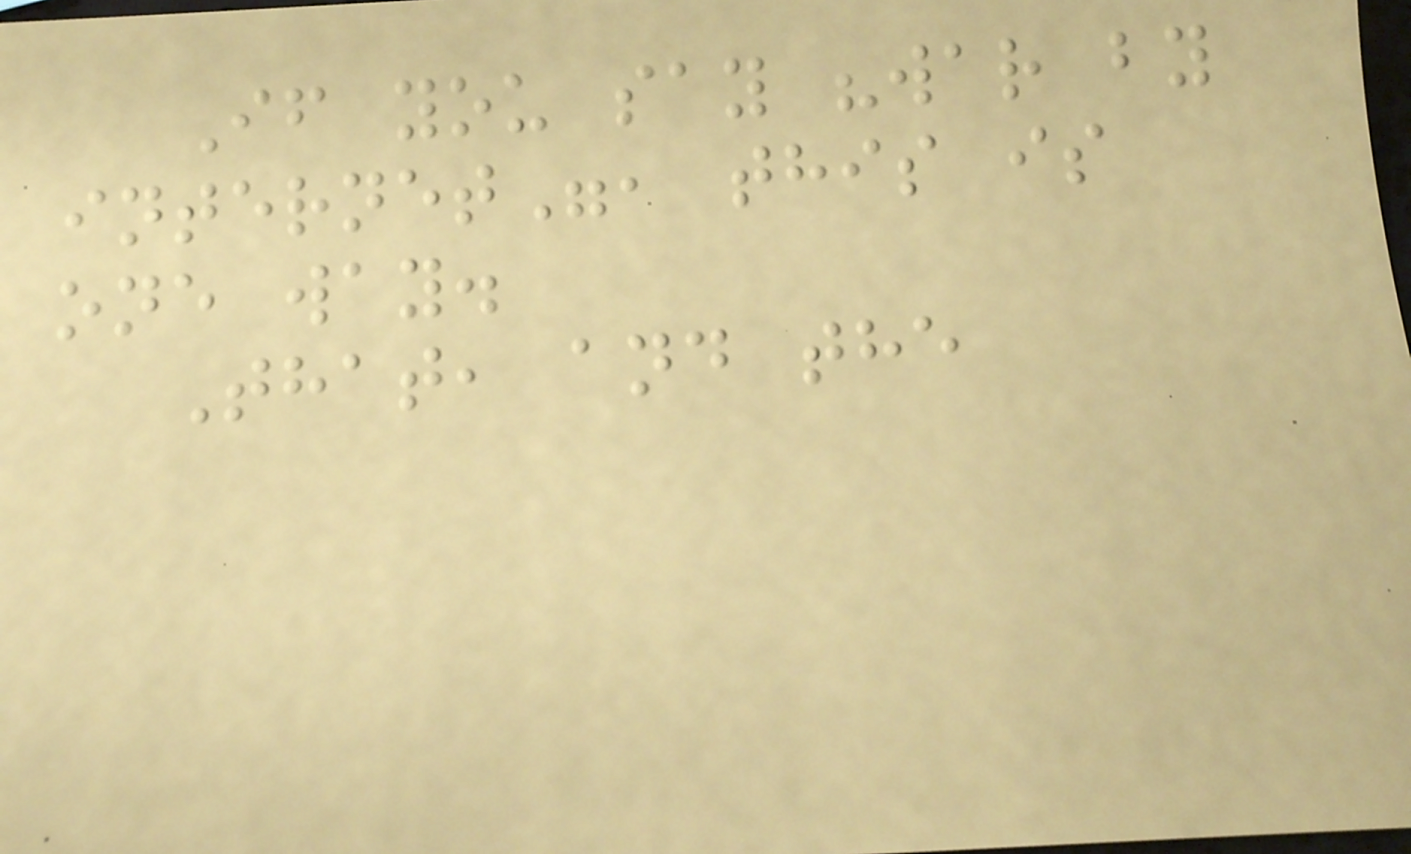If you say "war by
internet", this is
one way.
That, and the
